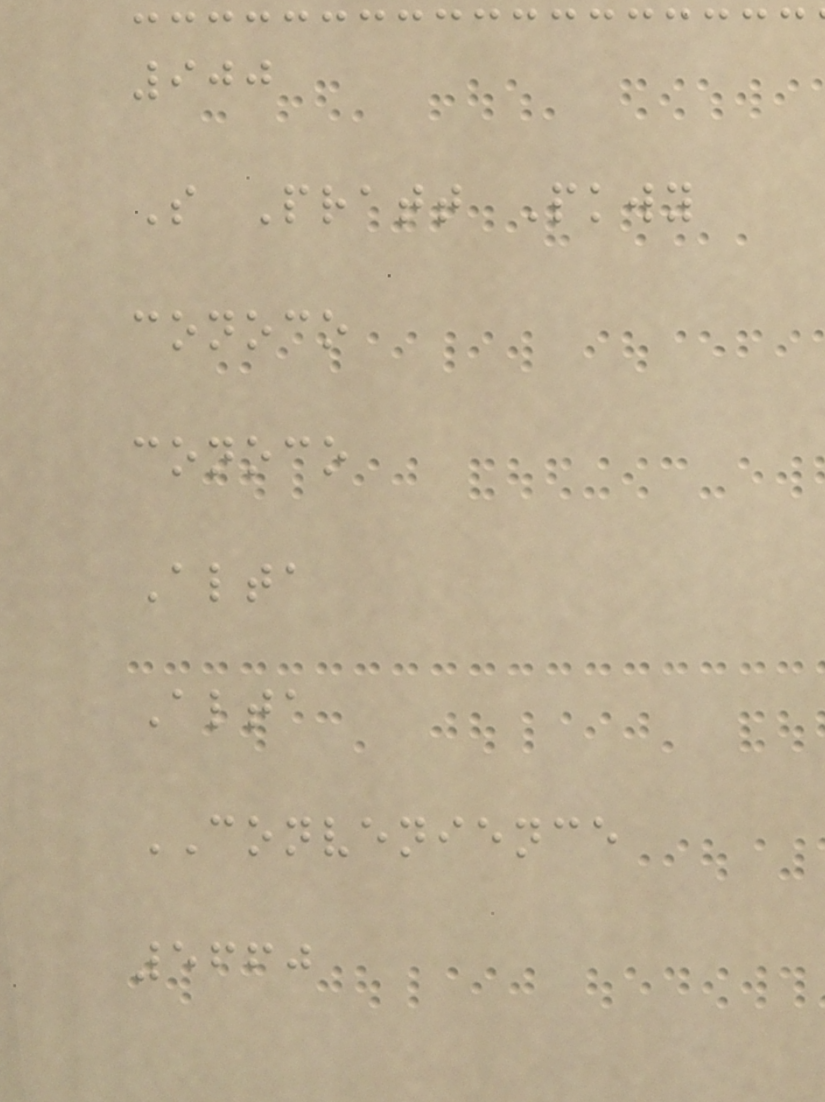900
S Pratt Pkwy
conoco
conoco
Alta
Alta
CONVENIENCE
5660
